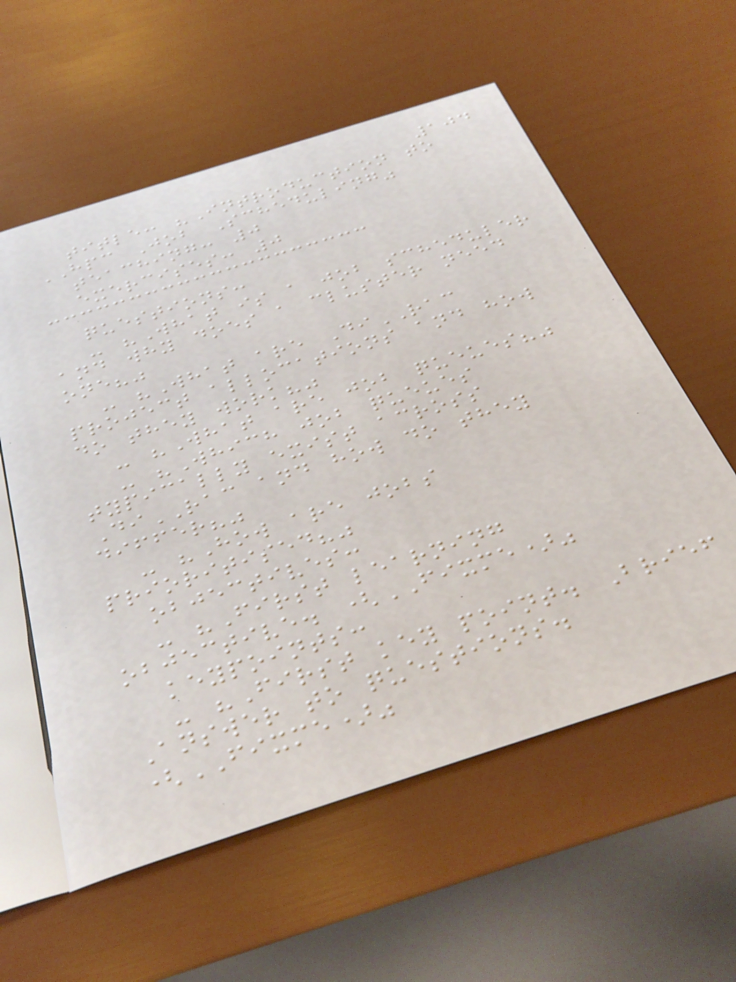104
title: "Introduction to
HPC Job Scheduling"
teaching: 0
exercises: 0
questions:
- "What is a job scheduler
and why does a cluster need
one?"
- "What are DiRAC
project allocations and how
do they work?"
- "What are job queues?"
- "Which job queues
typically exist across
DiRAC and how do they
differ?"
- "How are jobs
prioritised?"
objectives:
- "First learning
objective. (FIXME)"
keypoints:
- "First key point. Brief
Answer to questions.
(FIXME)"
